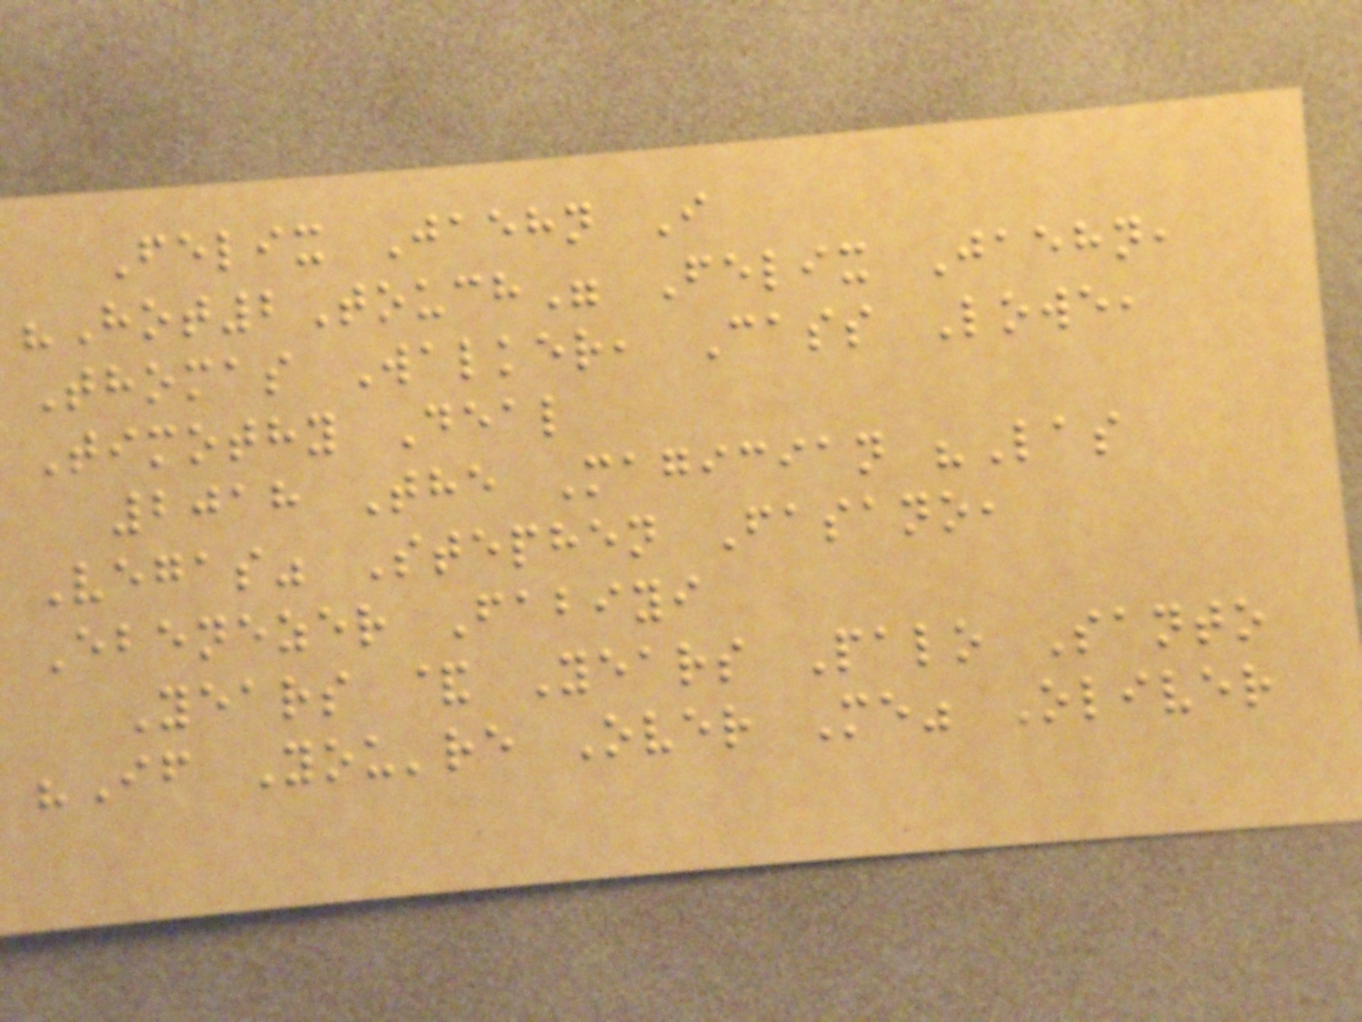Felix Jaehn I
"Hot2Touch" Felix Jaehn,
Thomas Walker, Cass Lowe,
Timothy Deal
2018 The Magician "Las
Vegas" Stephen Fasano,
Ebenezer Fabiyi
Years & Years Palo Santo
"If You're Over Me" Oliver
